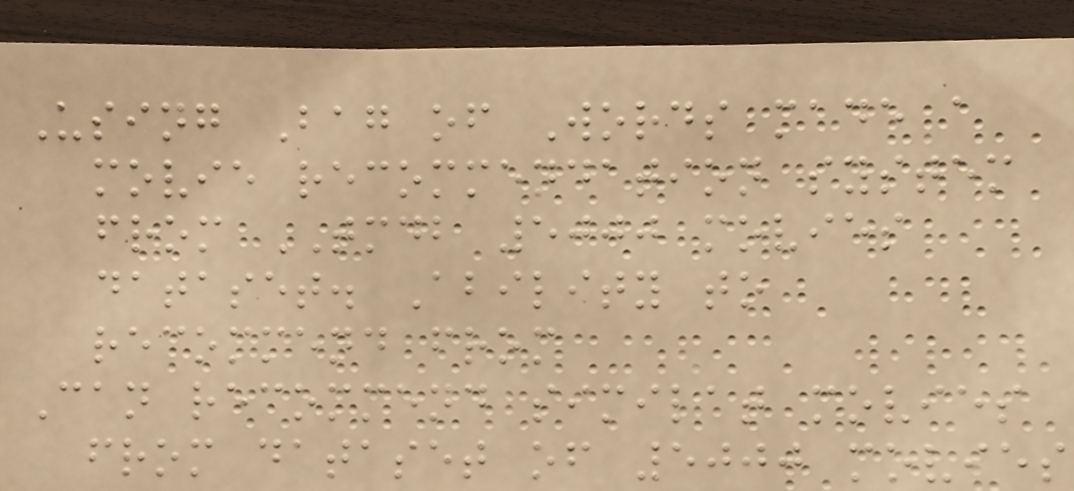Using Bag of Words made a
movie recommendation system
from TMDB 5000 movies
dataset. Ability to
recommend from
Can recommend similat movies
from dataset of 5000 movies
